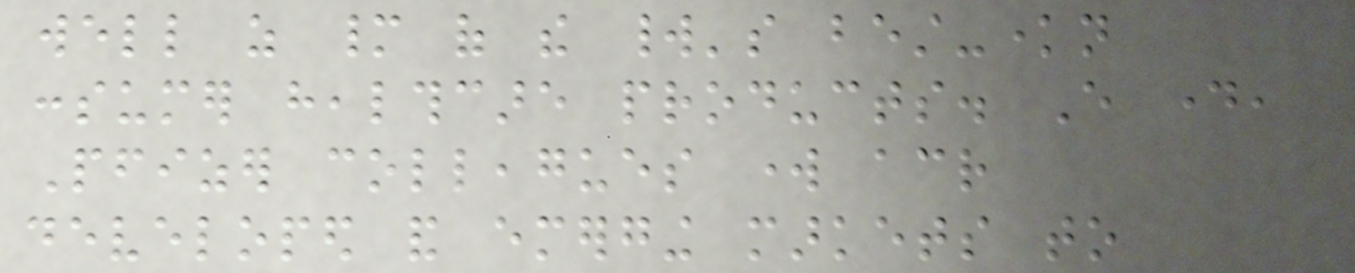well as many of the world's best-known
consumer healthcare products. Every day,
Pfizer colleagues work across
developed and emerging markets to
